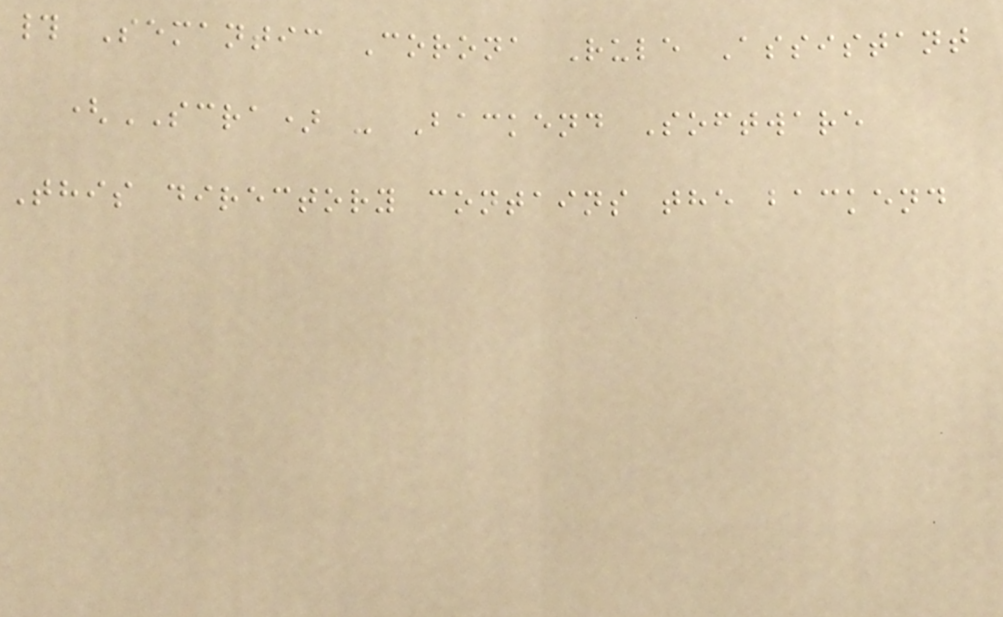# Semantic Corona Rule Assistant
(SCRA) - Backend Software
This directory contains the backend
